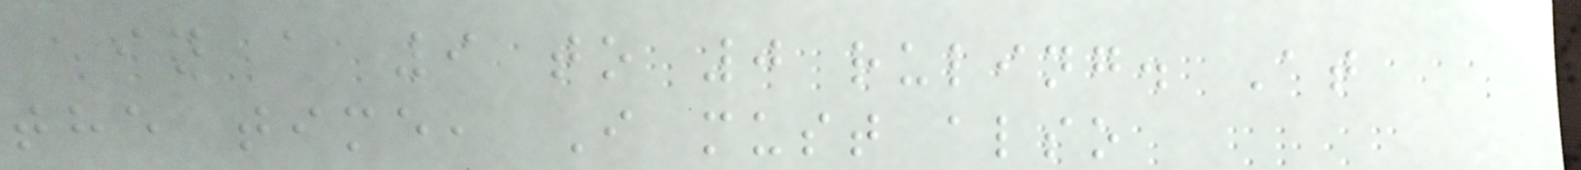in a 9 to 0 ruling. At
the time, I must also
